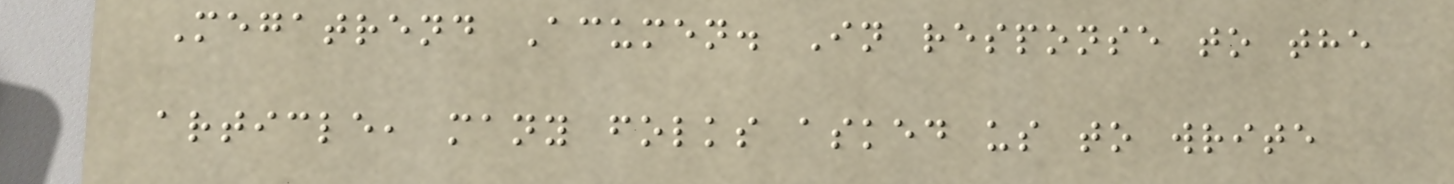Megatrend Acumen. In response to the
article, many folks asked us to write
